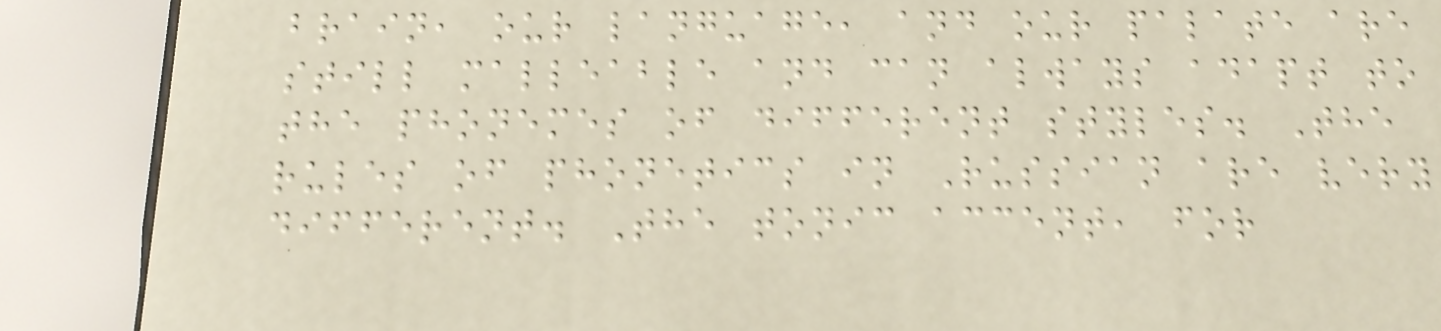brain, our language, and our palate are
still malleable and can always adapt to
the phonemes of different styles. The
rules of phonetics in Russian are very
different. The tonic accent, for
